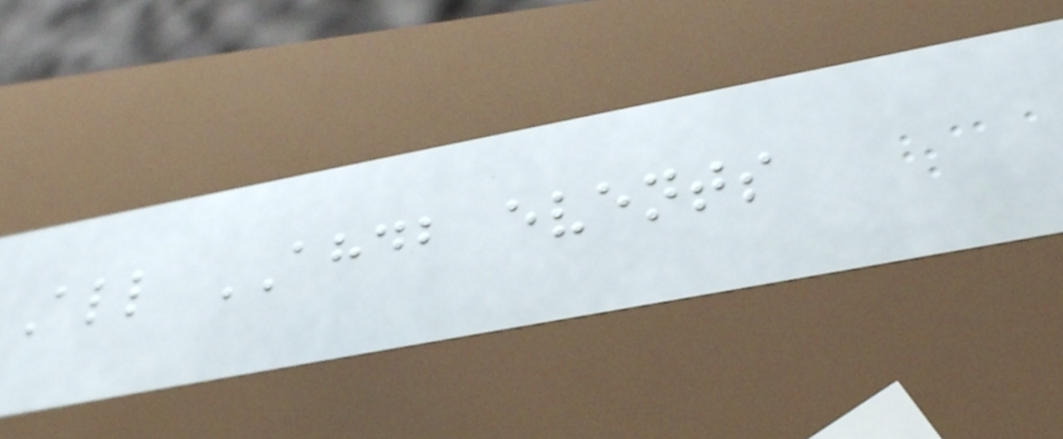All AHDB events
